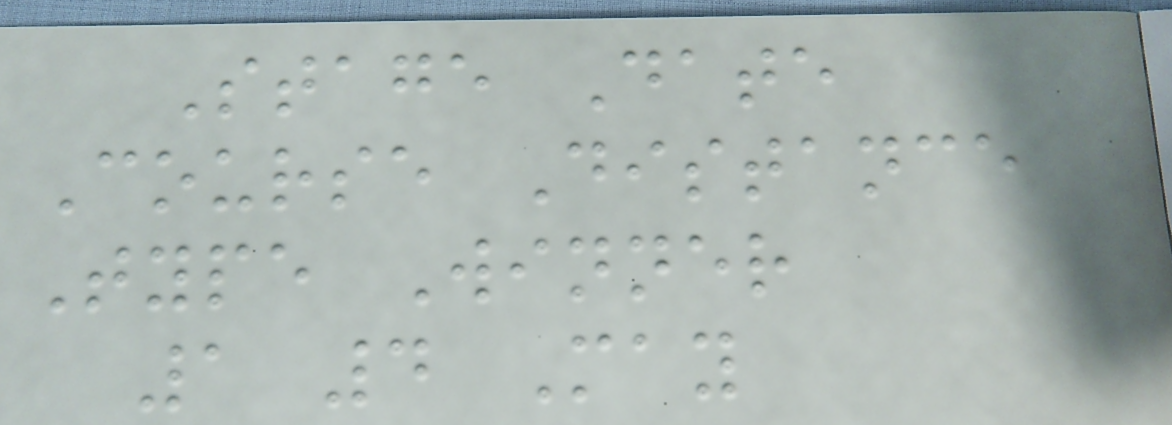Stage Date
Course Distance
Type Winner
1 4 May
